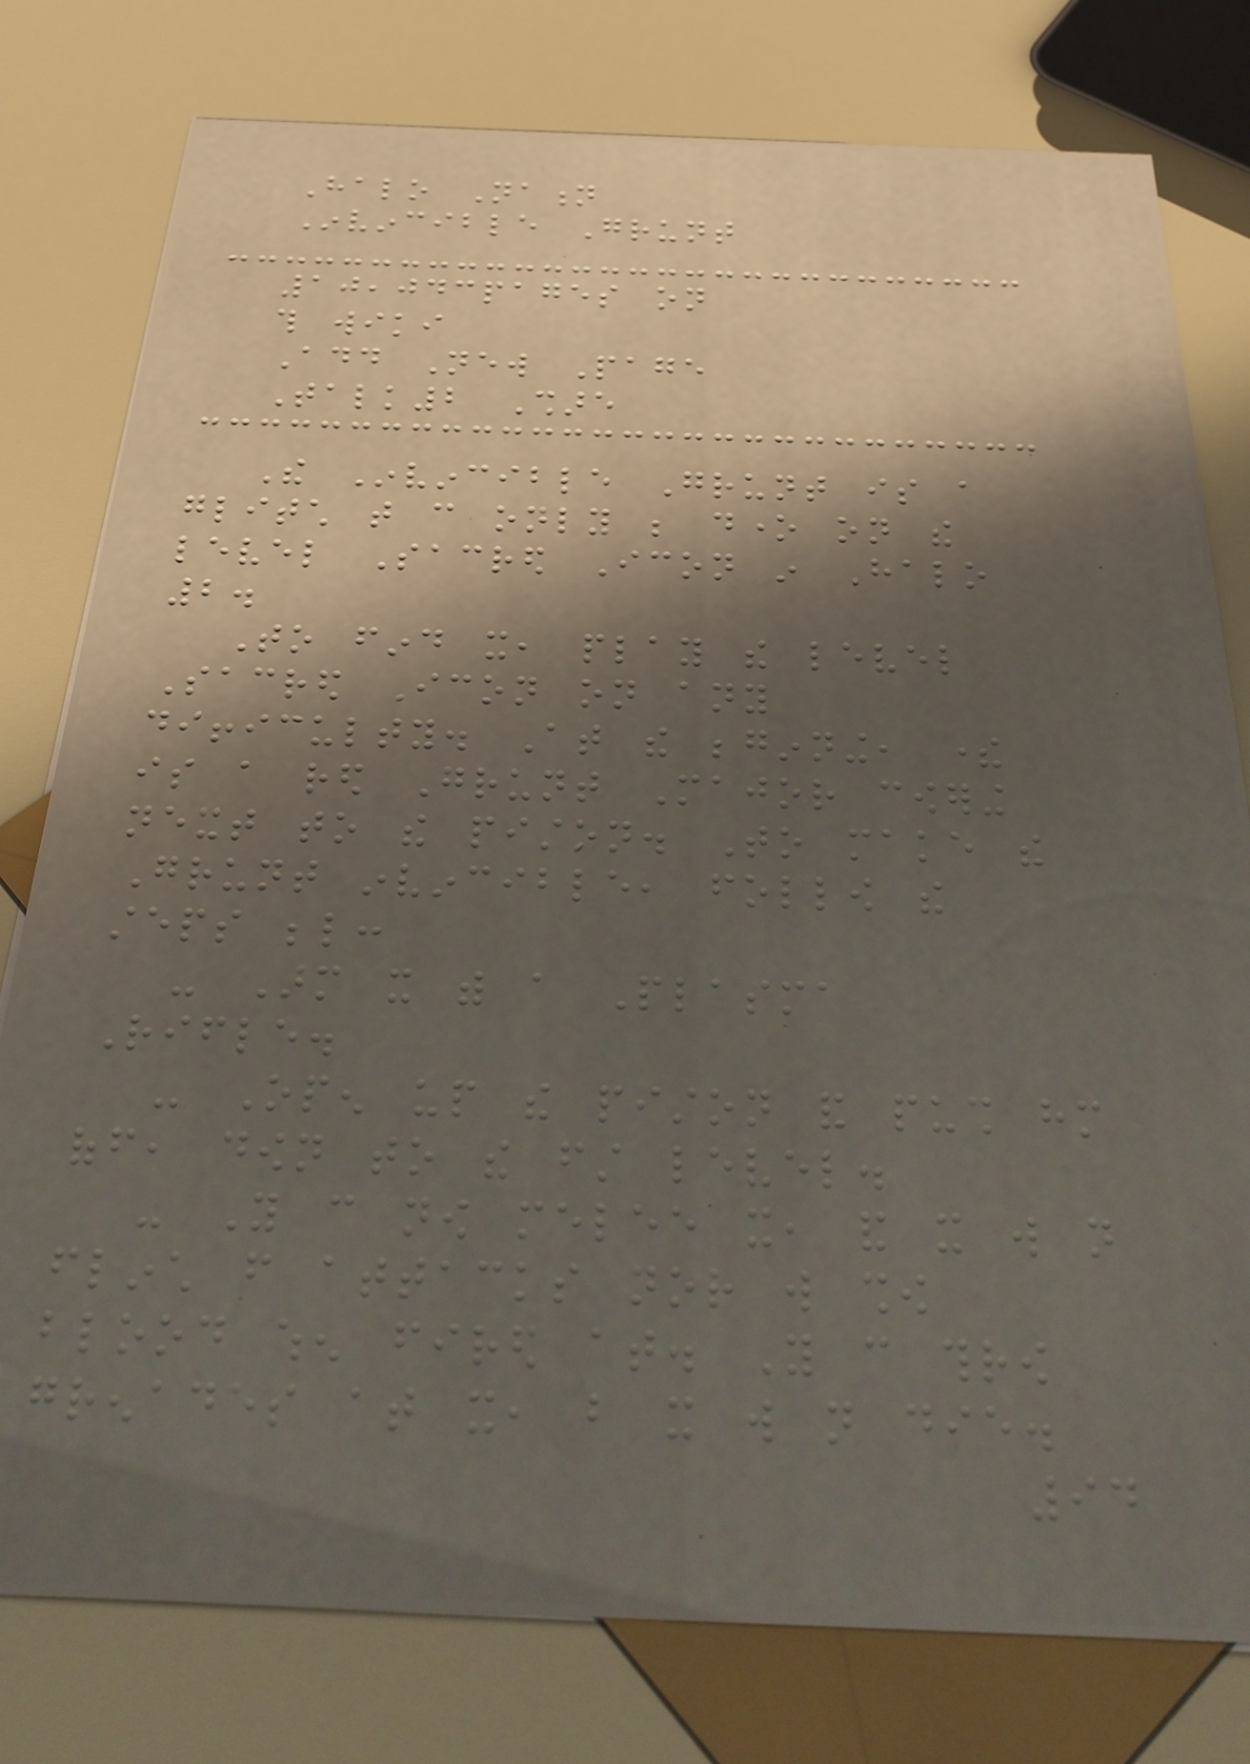Halo Nation
Invincible Grunt
10,043pages on
this wiki
Add New Page
Talk2 Share
The Invincible Grunt is a
glitch that can only be done on the
level Sacred Icon in Halo
2.
To find it, play the level
Sacred Icon on any
difficulty. At the beginning, there
is a red Grunt Major cowering
next to the piston. To make the
Grunt invincible, follow the
steps below:
- Arm it with a Plasma
Rifle.
- Open up the piston and push him
off, down to the first level.
- You can now melee it, and it will not
flinch from attacks nor will show
blood when fired at. You can throw
grenades at it, but it will not die.
94
